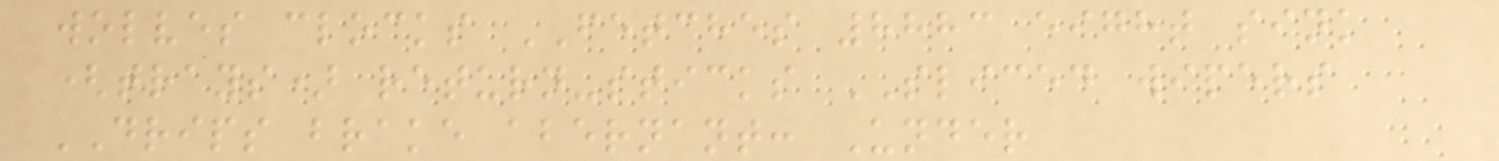wolves clocks FETCHES 8883 eight sink
(trays) return-sticks SLICED wipers
DRIPS brake abernant: Under
